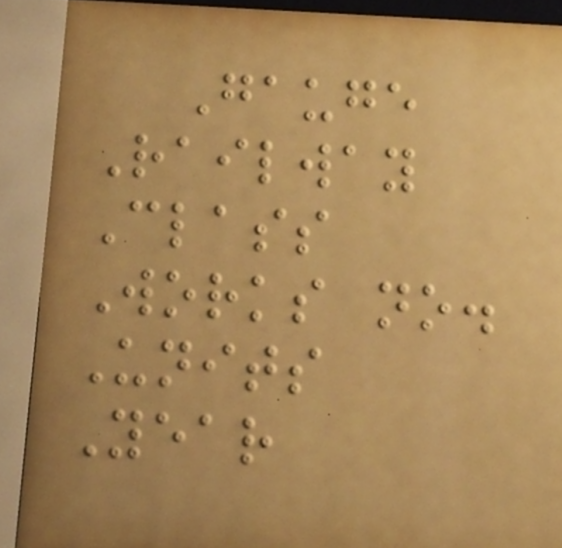Gauge
Railway
Class
Works no.
Units
Year
